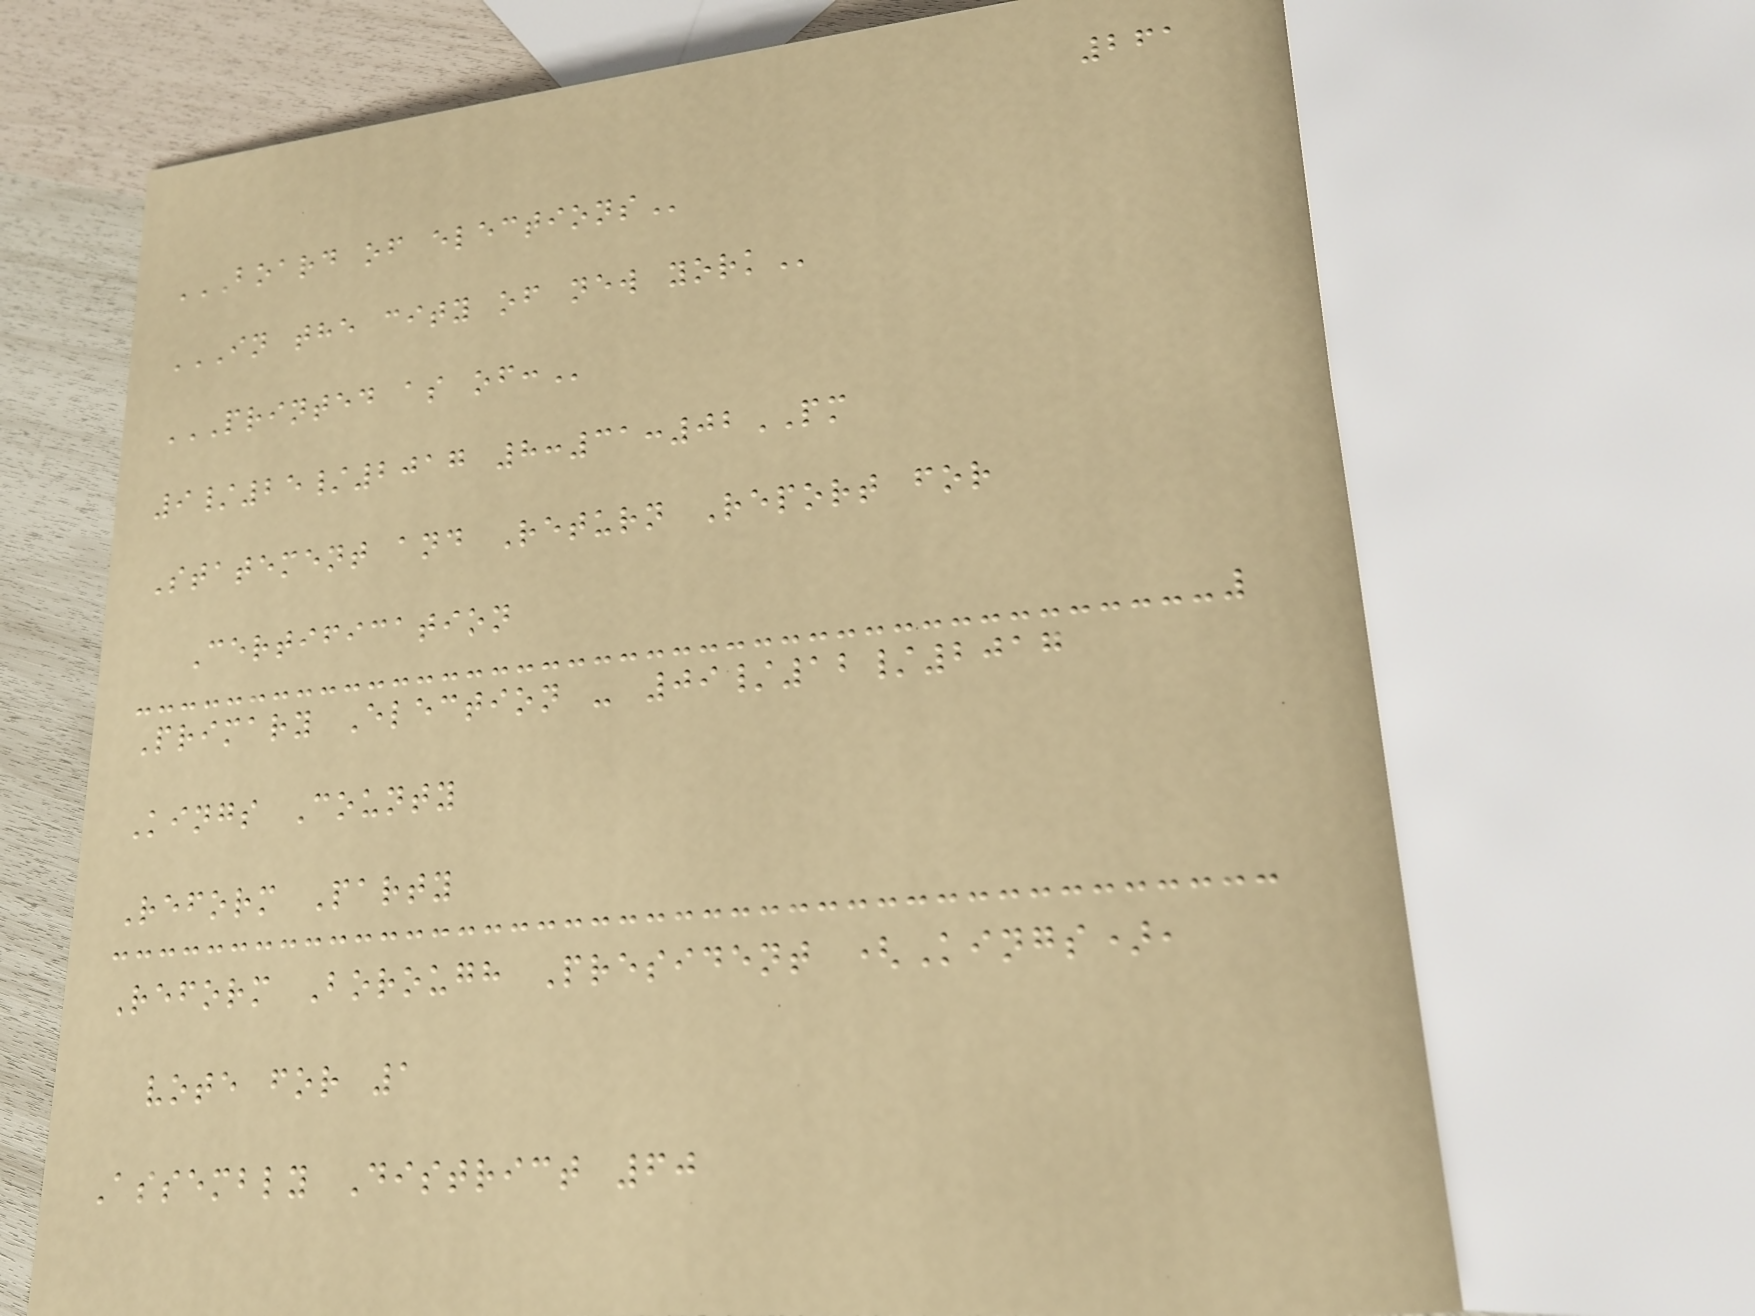261
BOARD OF ELECTIONS
IN THE CITY OF NEW YORK
PRINTED AS OF:
9/25/2017 8:31:02PM
Statement and Return Report for
Certification
Primary Election - 09/12/2017
Kings County
Reform Party
Reform Borough President (Kings),
vote for 1
Assembly District 60
